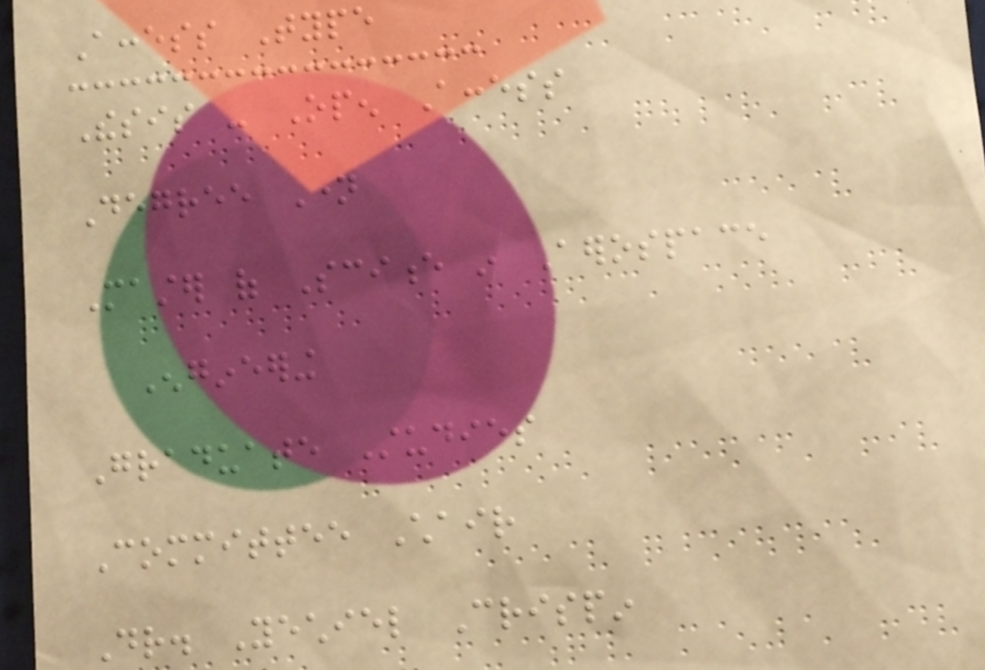Access Type
Thesis - Open Access
Degree Name
Master of Science in Aerospace
Engineering
Graduate Studies
Committee Chair
Dr. Yechiel Crispin
